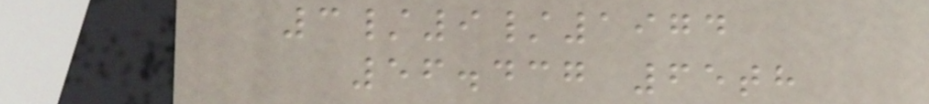3/9/1974
56.437 65th
